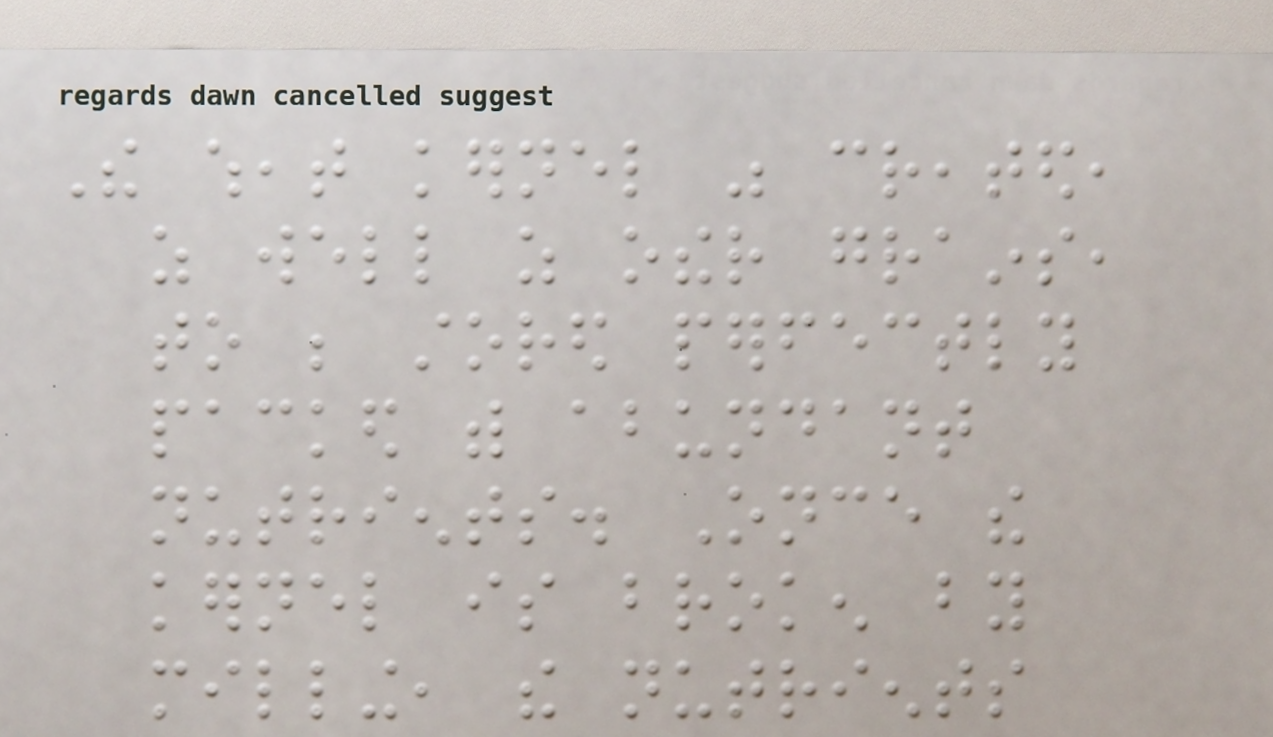The wheat kernel was created,
as well as other grains,
to be stored perfectly
packed with abundant
nutrients. Once the
kernel is broken by
milling, the nutrients
